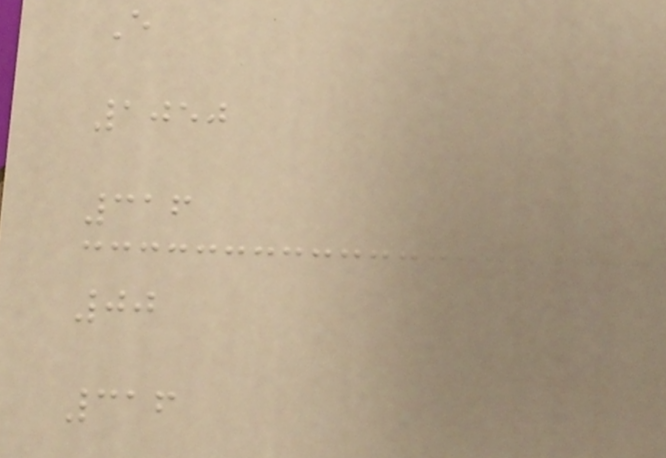E
1050
316
00
316
